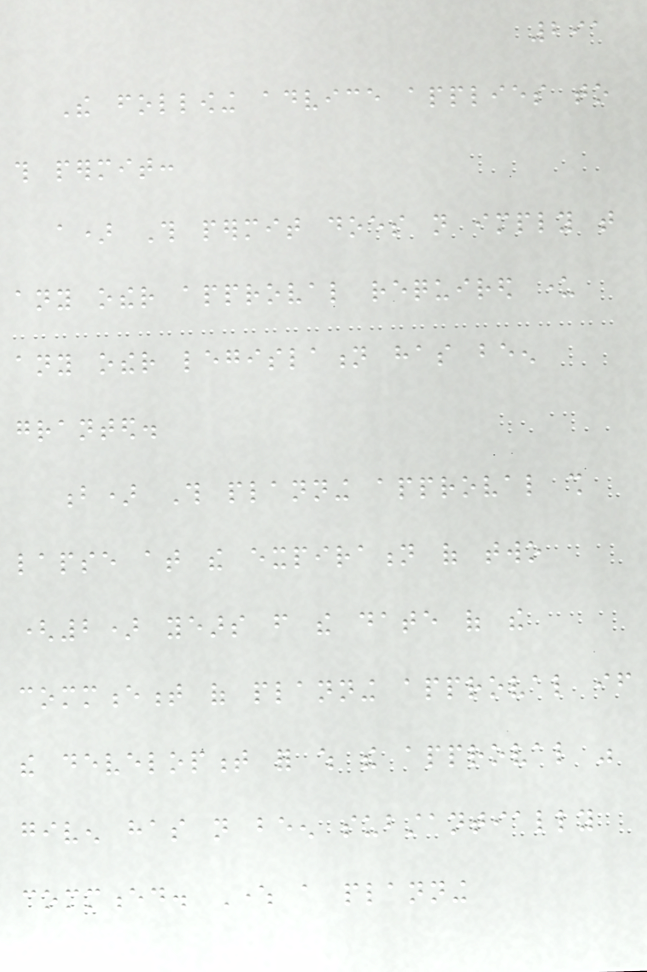291
The following advice applies to
this permit:
a) This permit does not imply that
any other approval required under
any other legislation has been
granted.
b) This planning approval shall
lapse at the expiration of two
(2) years from the date of the
commencement of planning approval if
the development for which the approval was
given has not been substantially
commenced. Where a planning
